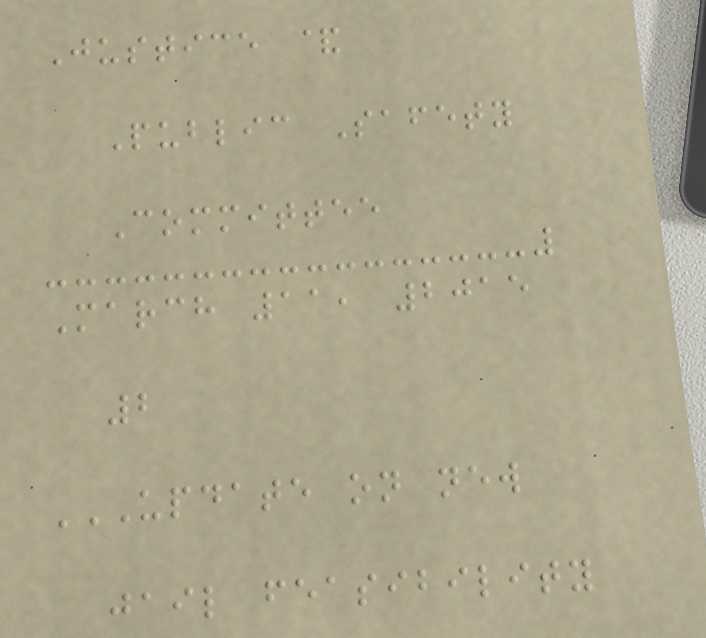Justice &
Public Safety
Committee
March 11, 2015
2
UPDATE ON NEW
JAIL FEASIBILITY
